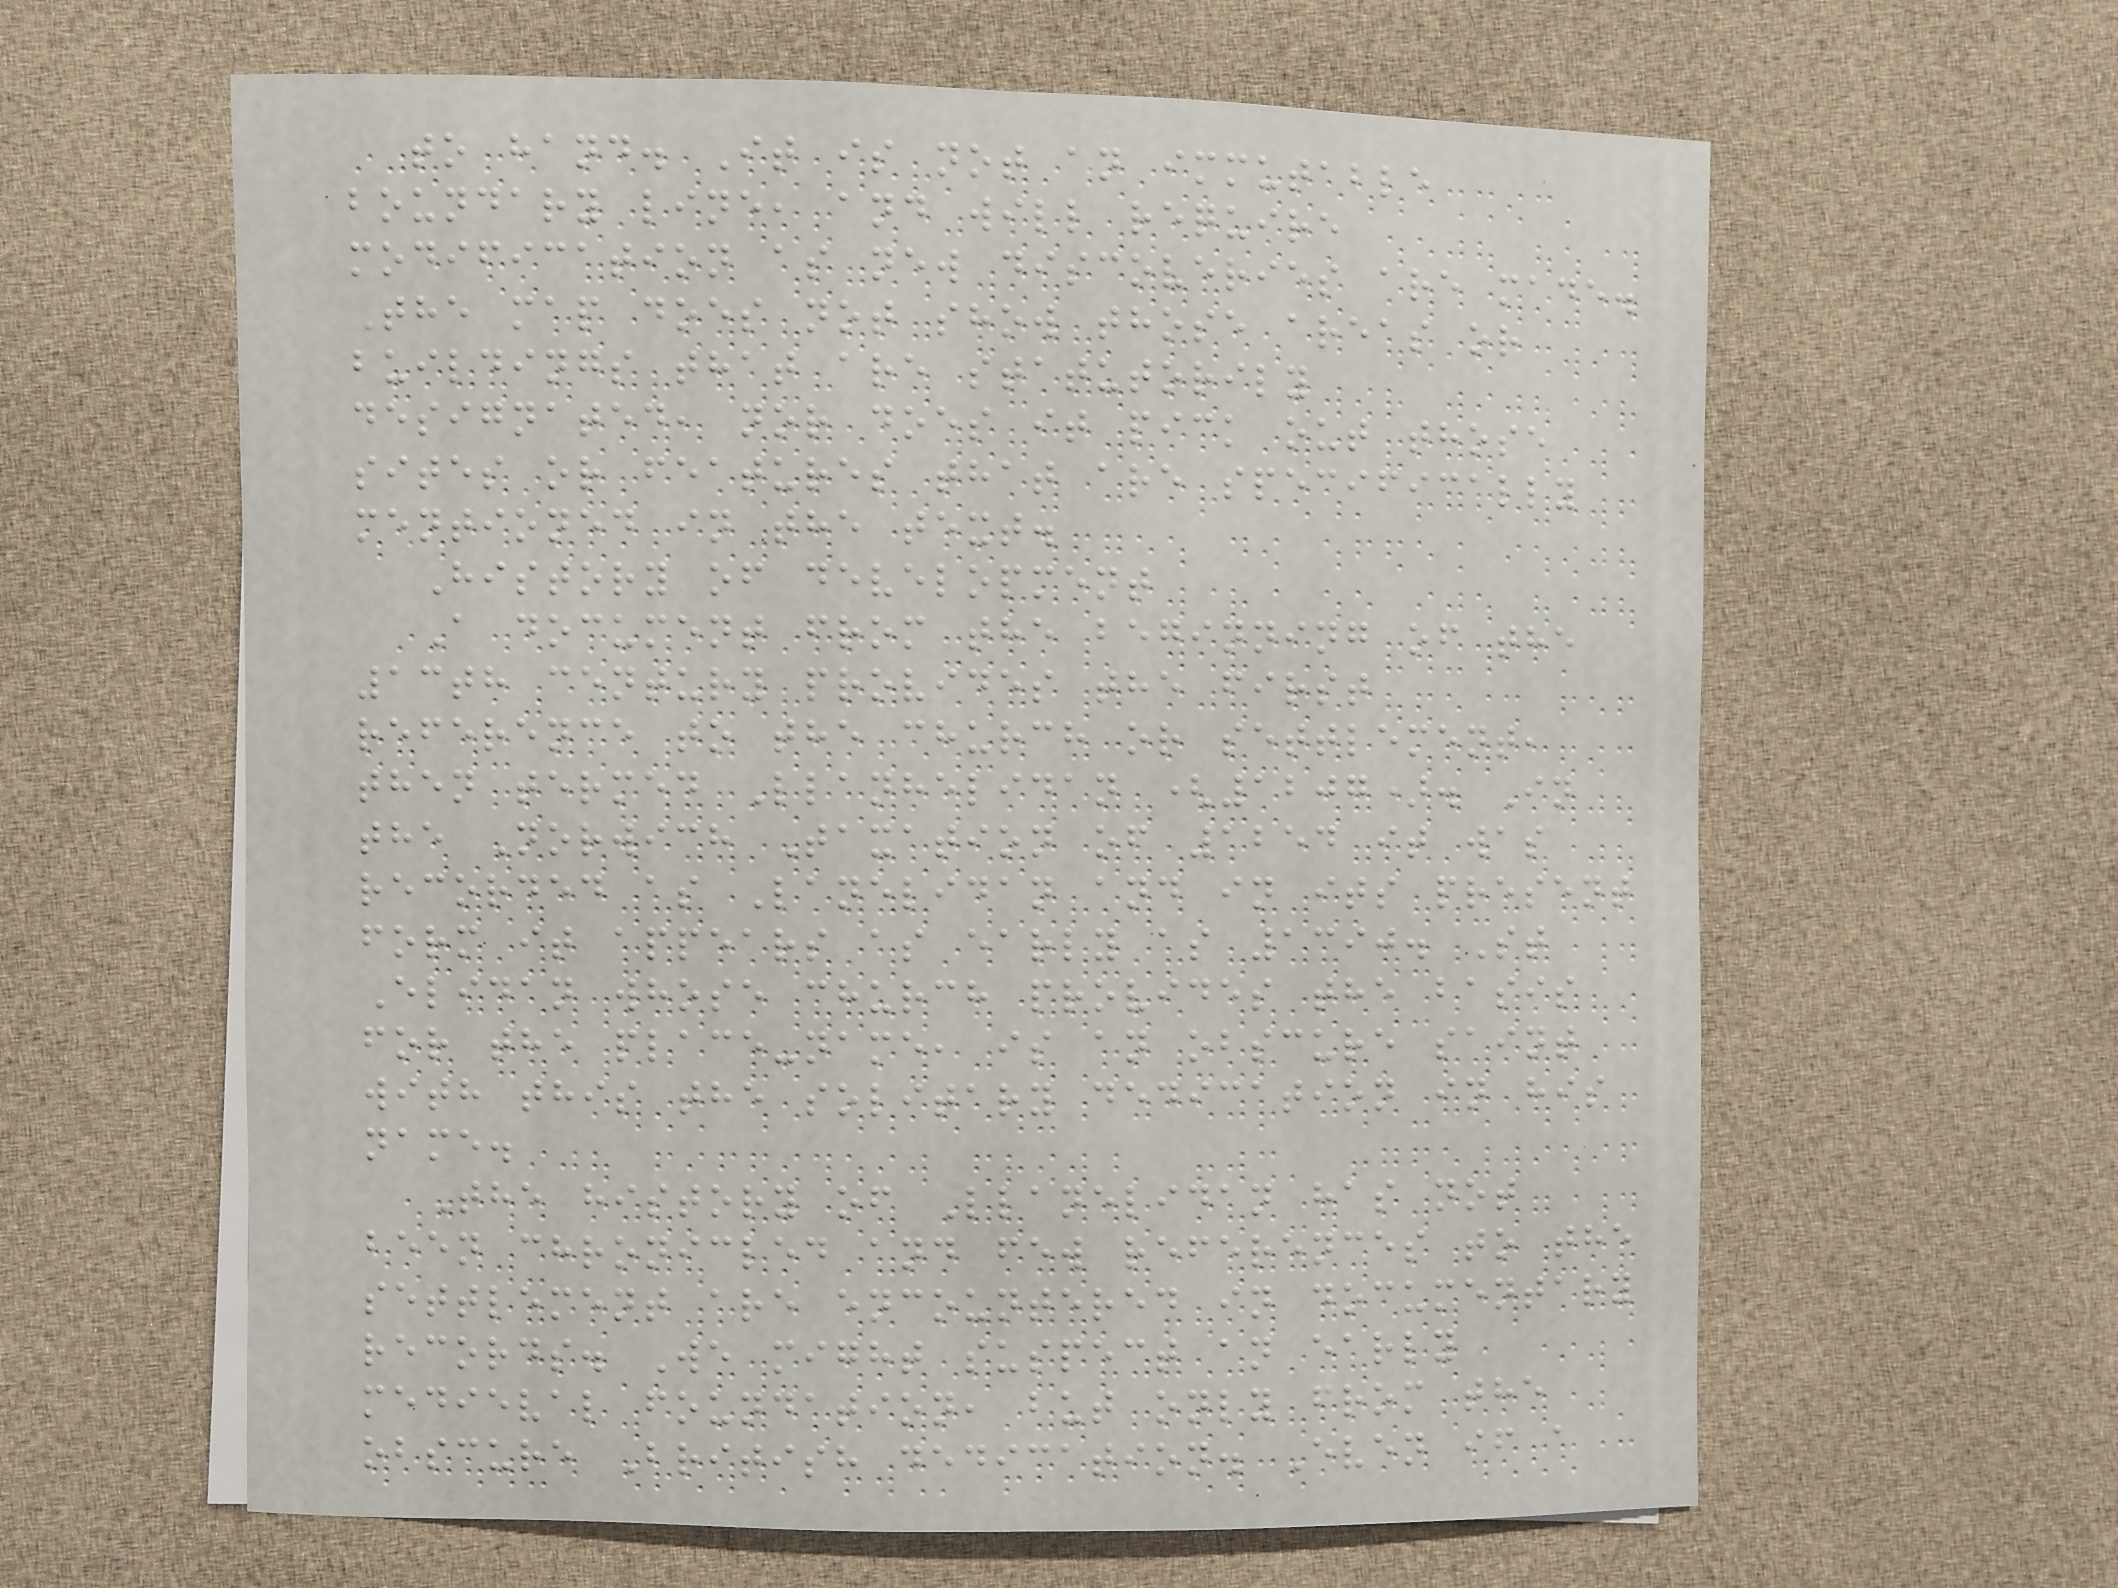to hand. It is not an immutable
boundary line, and will require
modification as new discoveries are made.
The map does not show those areas or
buildings that are statutorily
designated, nor does it pick out those
sites or features that are specifically
mentioned in the text.
History of development
A document from the beginning of the
13th century provides the first
reference to the church or settlement,
then termed Llanhelidan (1207). In
the Norwich Taxation of 1254 it was
recorded as Lanelidan and in its present
form it appears as early as 1390. St
Elidan whose church provides the basis
for the place-name, is an obscure saint
with this the solitary dedication in his
name.
The history of Llanelidan has not
been chronicled and few references to the
settlement are encountered in documentary
records. We might suspect an early
medieval foundation, but only from the
obscure British dedication. Even if a
